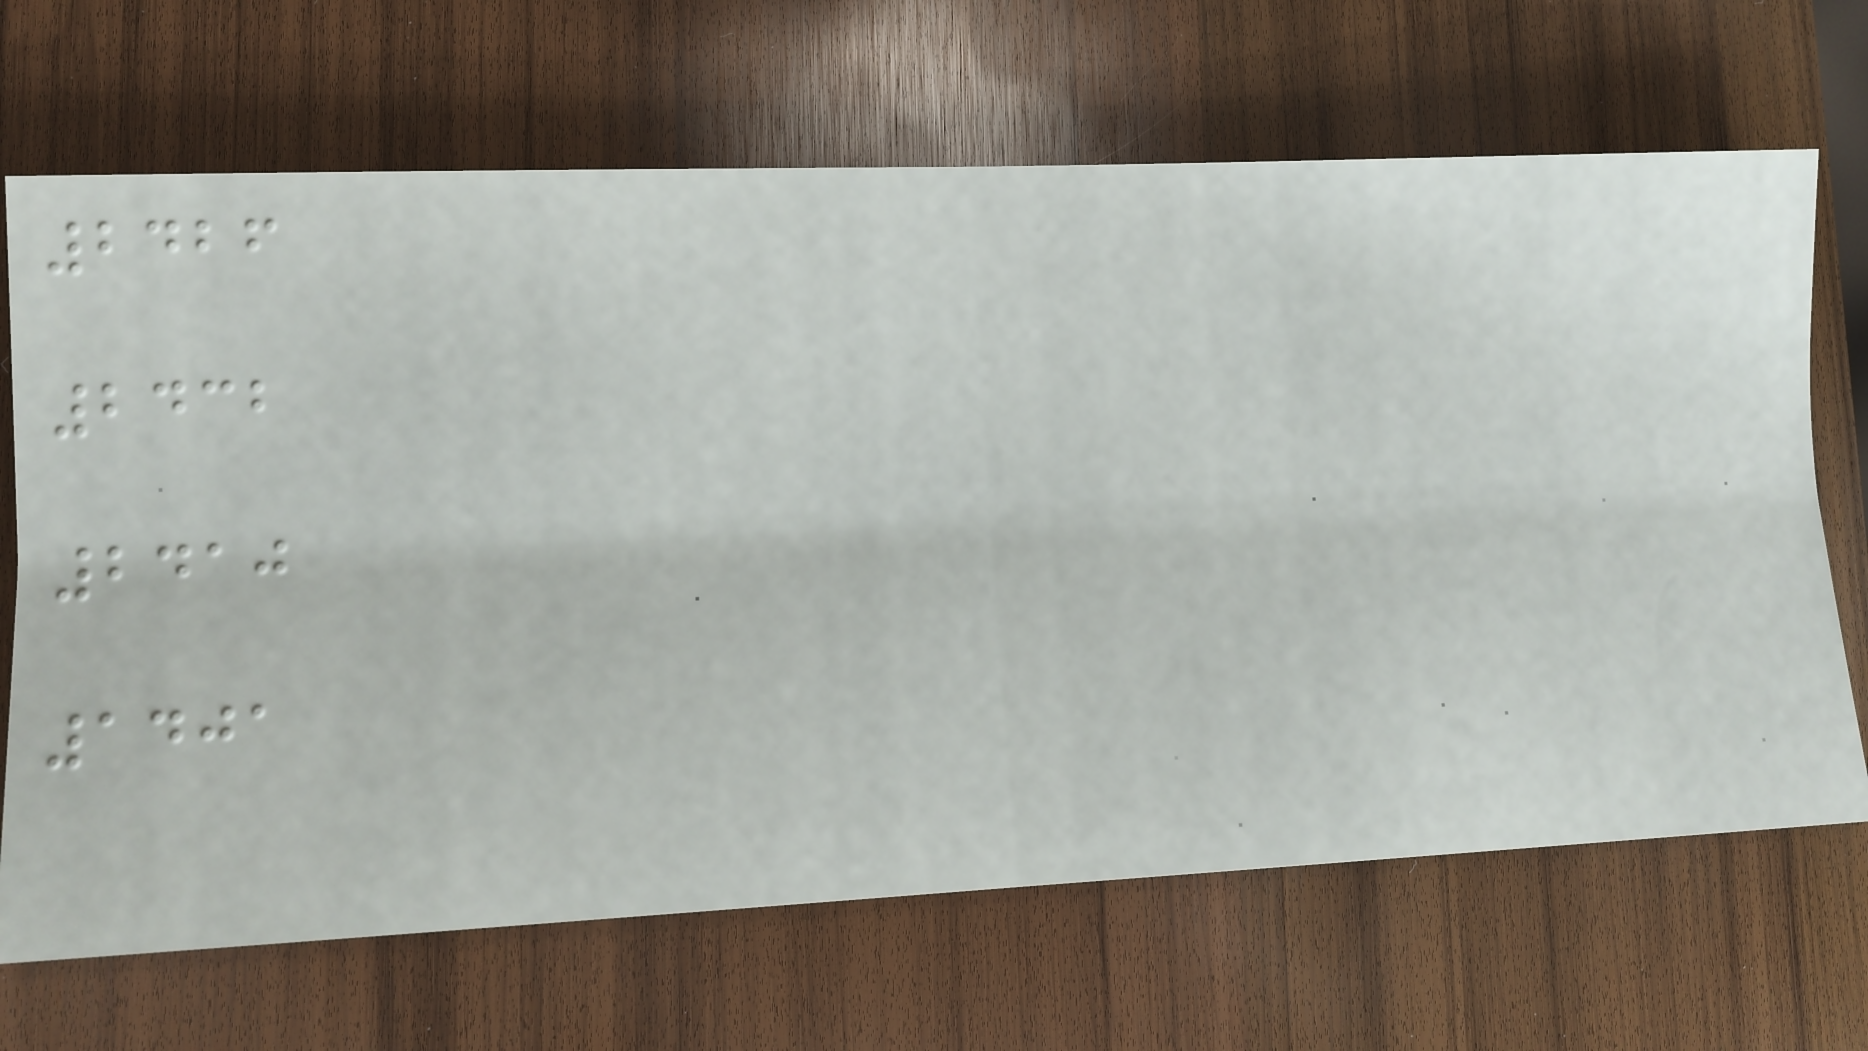2426
2432
2410
1401
